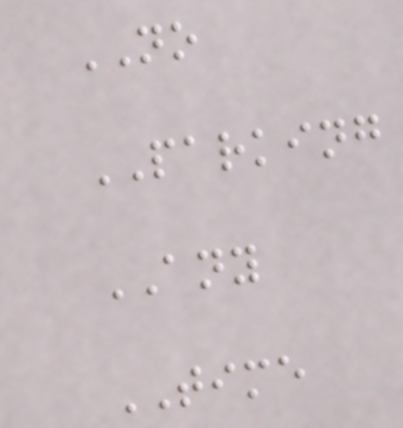NO
PARKING
ANY
TIME
